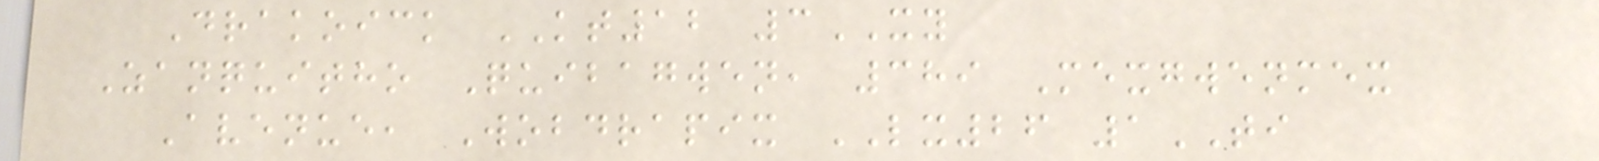Drakoick KT12 3XY
Zanquitho Quibagwen, 389 Mexgwenmex
Avenue, Wobdrapix LX26 1TI
